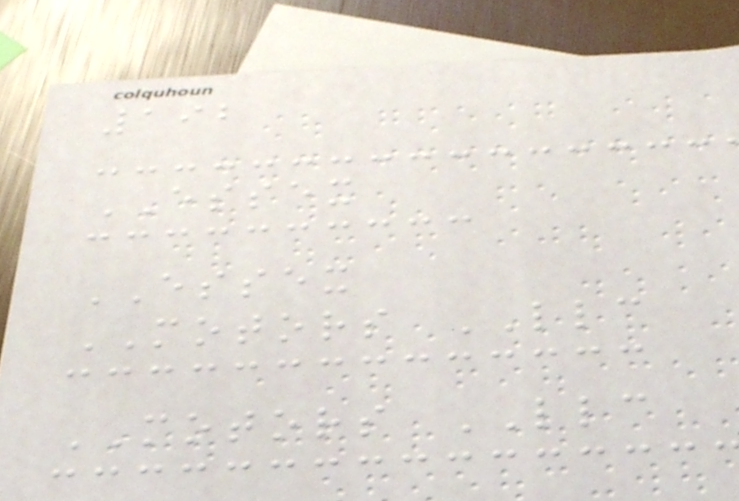192
ESSEX
ESSEX
MOTORS LLC
MOTORS LLC
